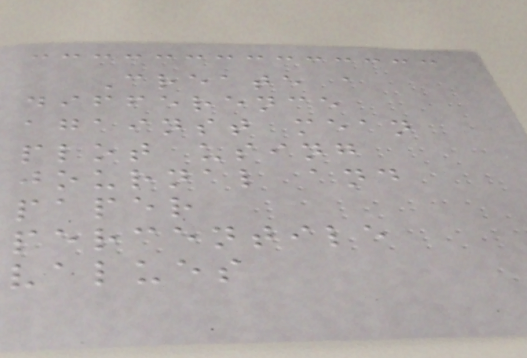Create a
difference
against mean
plot using
journal and
paper
percentile
values
